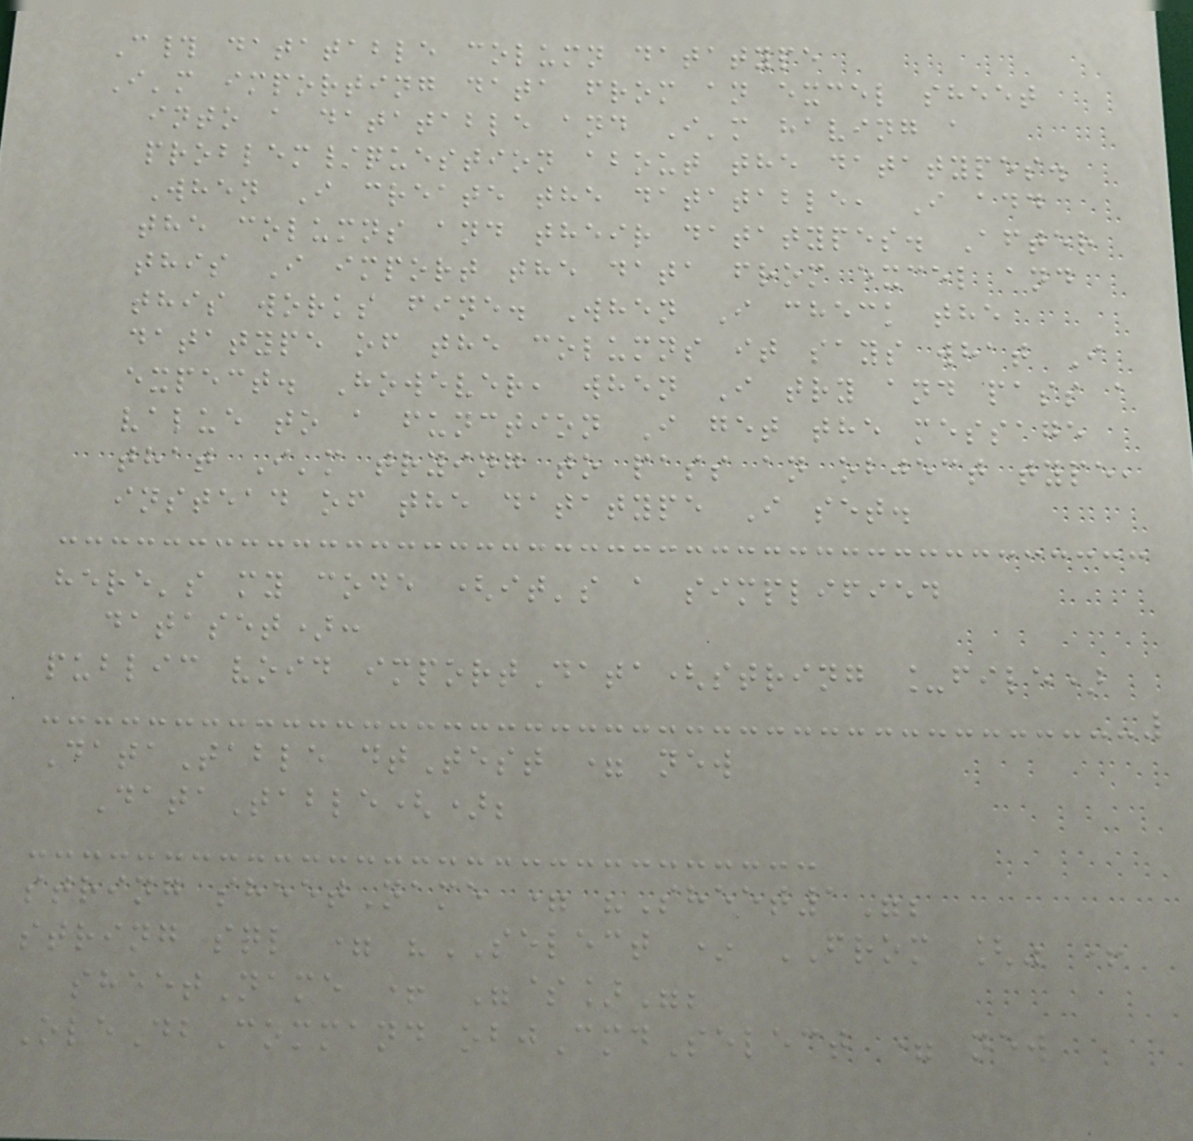C# datatable column datatype
I'm importing data from an excel sheet
into a datatable and I'm having a
problem/question about the datatypes.
When I create the datatable, I add
the columns and their datatypes. After
this I import the data from excel and
this works fine. When I check the
datatype of the columns it says what I
expect. However, when I try and pass a
value to a function I get the message
that I'm trying to pass an object type,
instead of the datatype I set.
here's my code (it's a simplified
dataset):
public void importData(string _file)
DataTable dtTest = new
DataTable();
string sheetName = "Sheet1";
string sql = "SELECT * FROM [" +
sheetName + "$]";
OleDbCommand objCmdSelect = new
